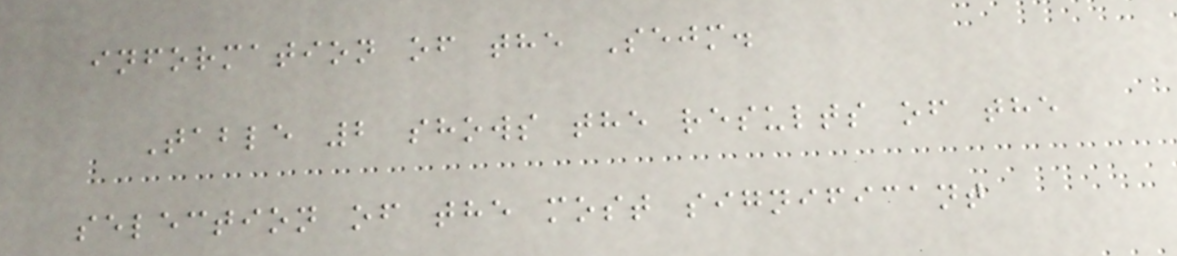information of the Sejm.
Table 2 shows the results of the
selection of the most significant
